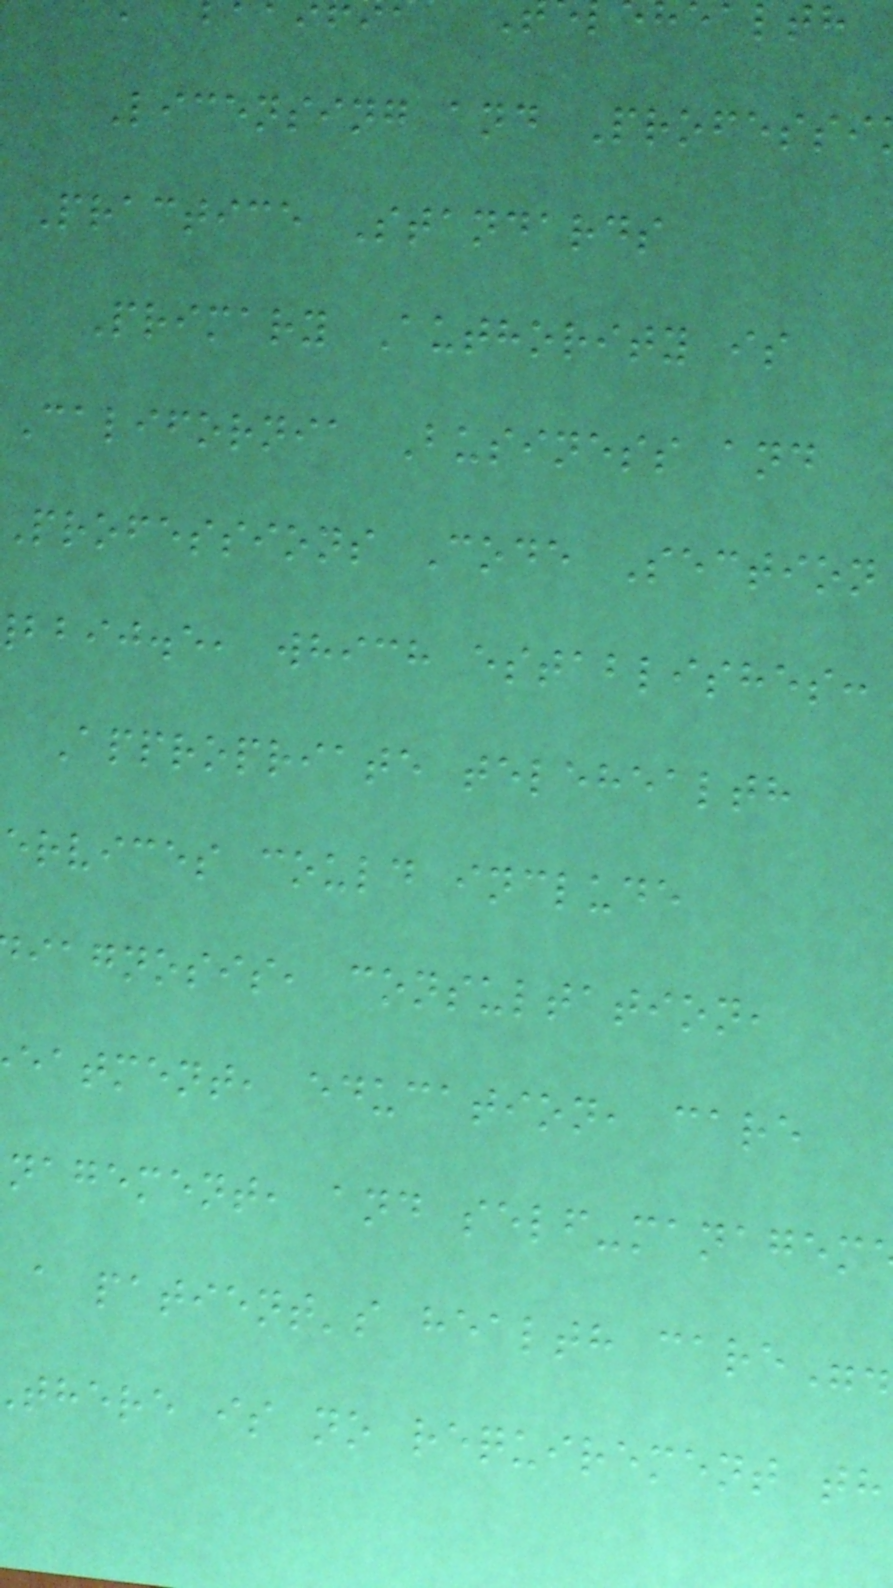Licensing and Professi
Practice Standards
Primary Authority is
California Business and
professions Code Section
bbij.e, which establishes:
Appropriate telehealth
ervices could include
iagnosis, consultation,
eatment, education, care
nagement, and self-managem
a patient's health care".
there is no requirement th
